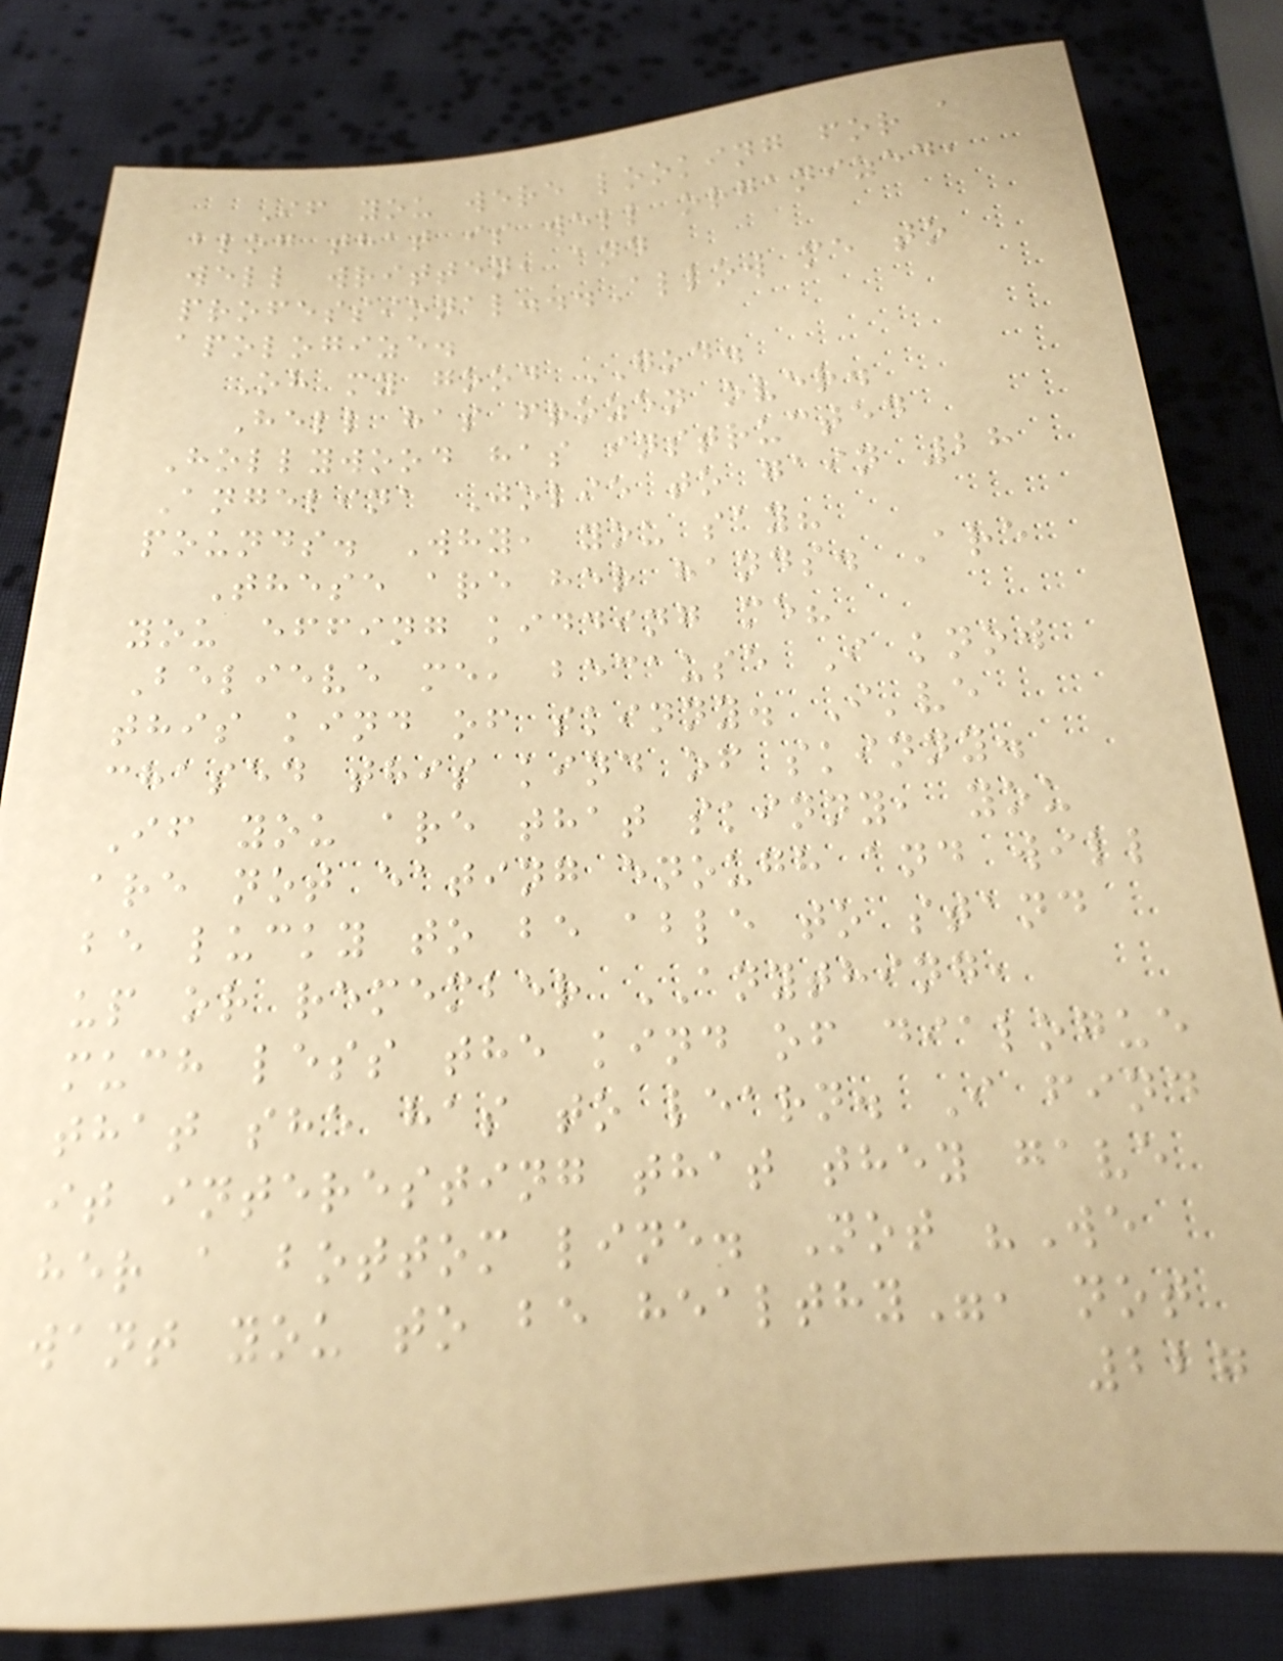If you were looking for a
blog that is well organized,
well written, and
professional...Allow me to
apologize.
Oh my good GOD.
Hell has frozen over.
Hollywood has instructed
Angelina Jolie to gain 28
pounds. Why, you say?
These are her hands. Are
you effing kidding me?
Believe me, because I know
this kind of skinny. I've
chased this kind of skinny.
If you are that skinny, you
are not eating enough and will
be lucky to be able to stand
up or remember ANYTHING,
much less the kind of dialogue
that she has to learn. I find
it interesting that they gave
her a bottom line. Not "We
want you to be healthy", not
227
